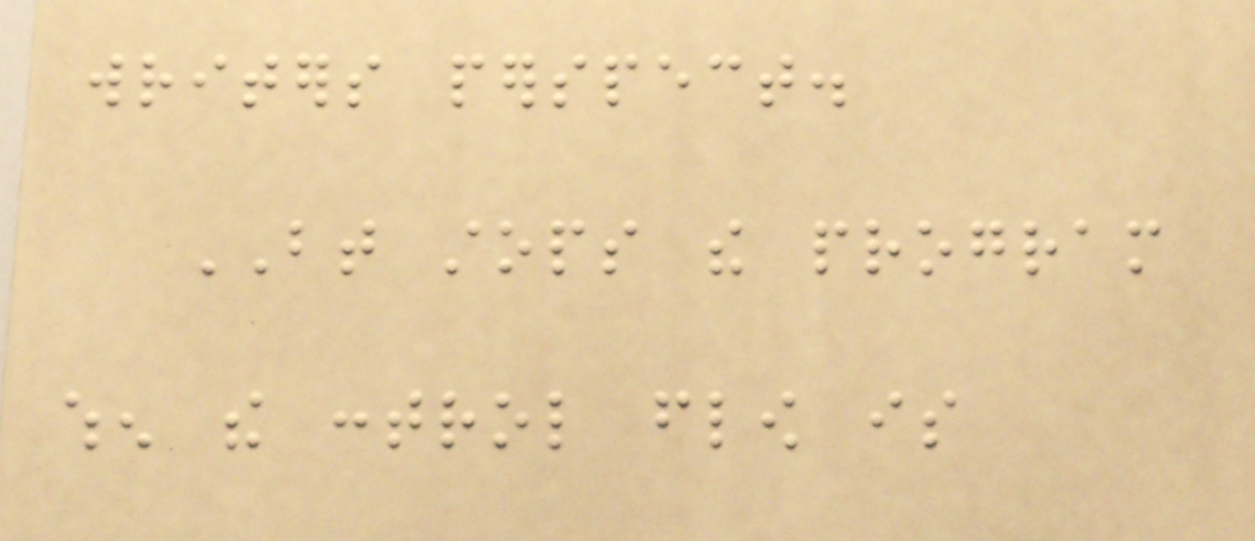writers perspect.
BT stops the program
when the control flow is
